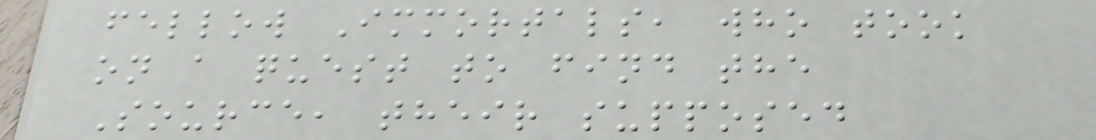fellow Immortals, who took
on a quest to find the
Source, their supposed
